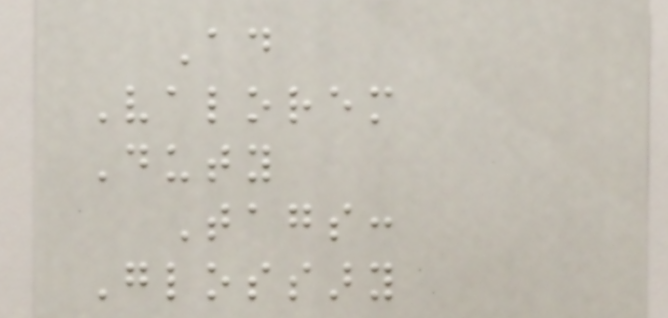Ad
Valorem
Duty
Tags:
Glossary
